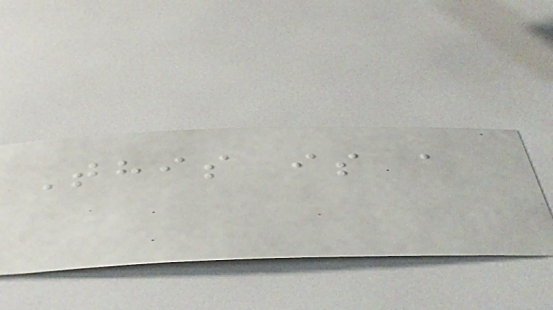This is a
